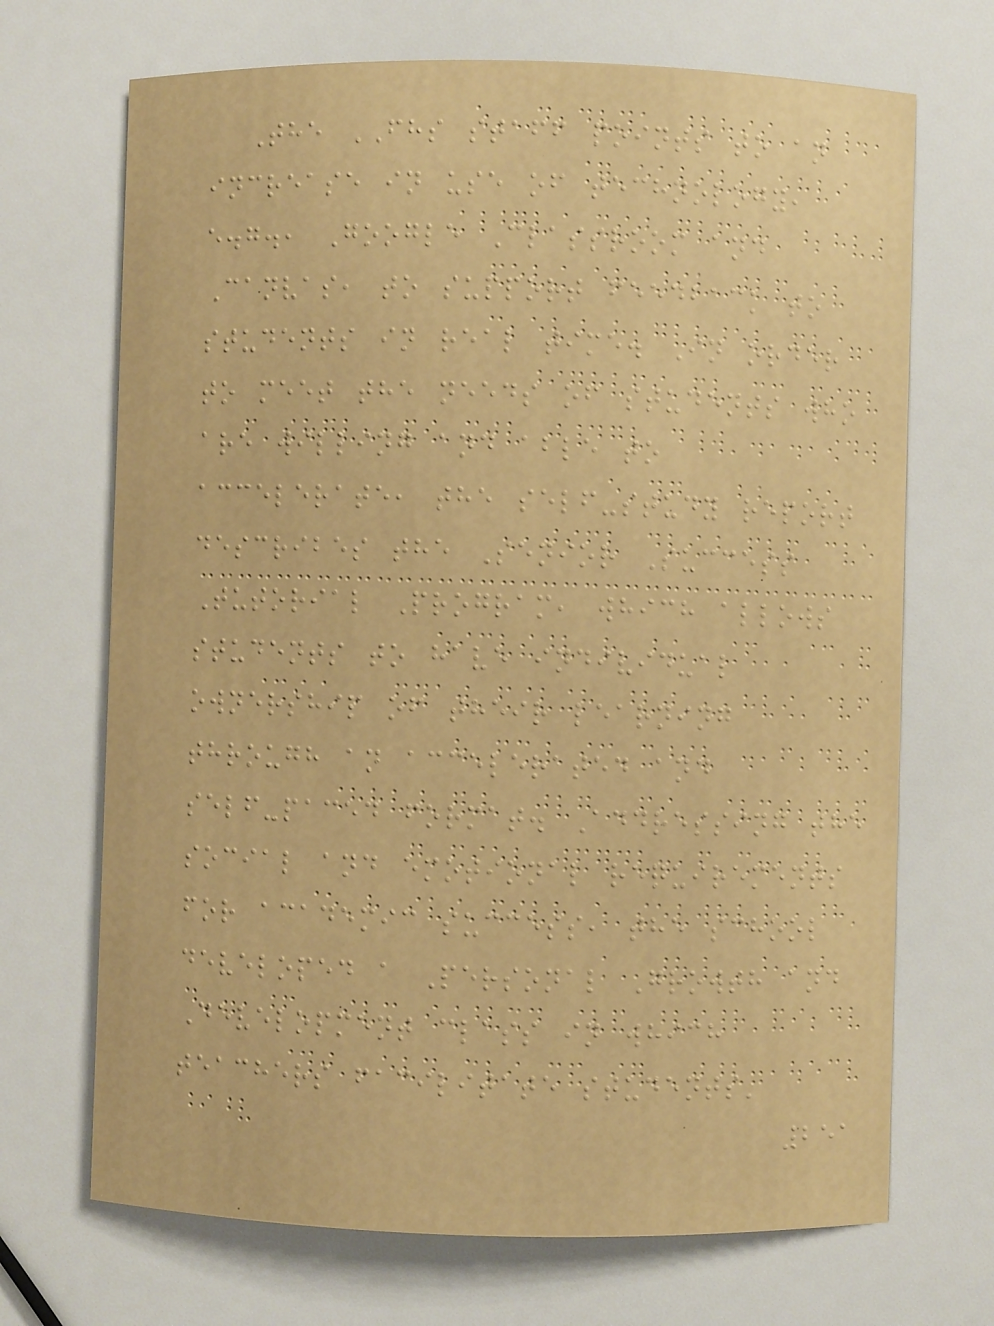The FHS staff points to an
increase in use of technology,
e.g., Google Classroom and
Canvas, to support feedback to
students in real time. In order
to meet the needs of students who
are willing and able to
accelerate, the self-study report
describes the Senior Success
Tutorial Program, which allows
students to have individual
ownership of their learning
through an accelerated and
self-paced format. Addressing the
social and emotional requirements
for academic success, the school
developed a Personal Growth and
Development class in which
teachers facilitate students'
251
